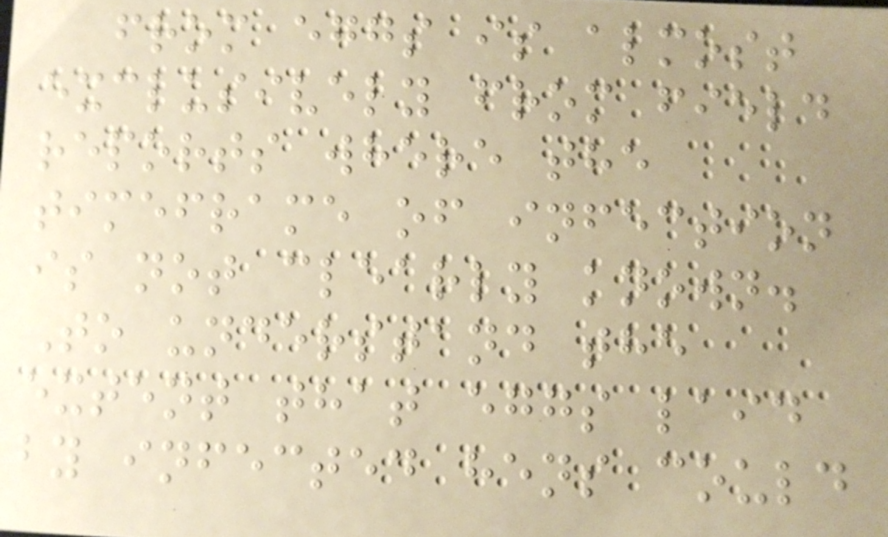from eggs is almost
exclusively from field
reports where the
timeframe of infection
is not clearly known.
To understand the
extent that eggs laid
by infected hens could
